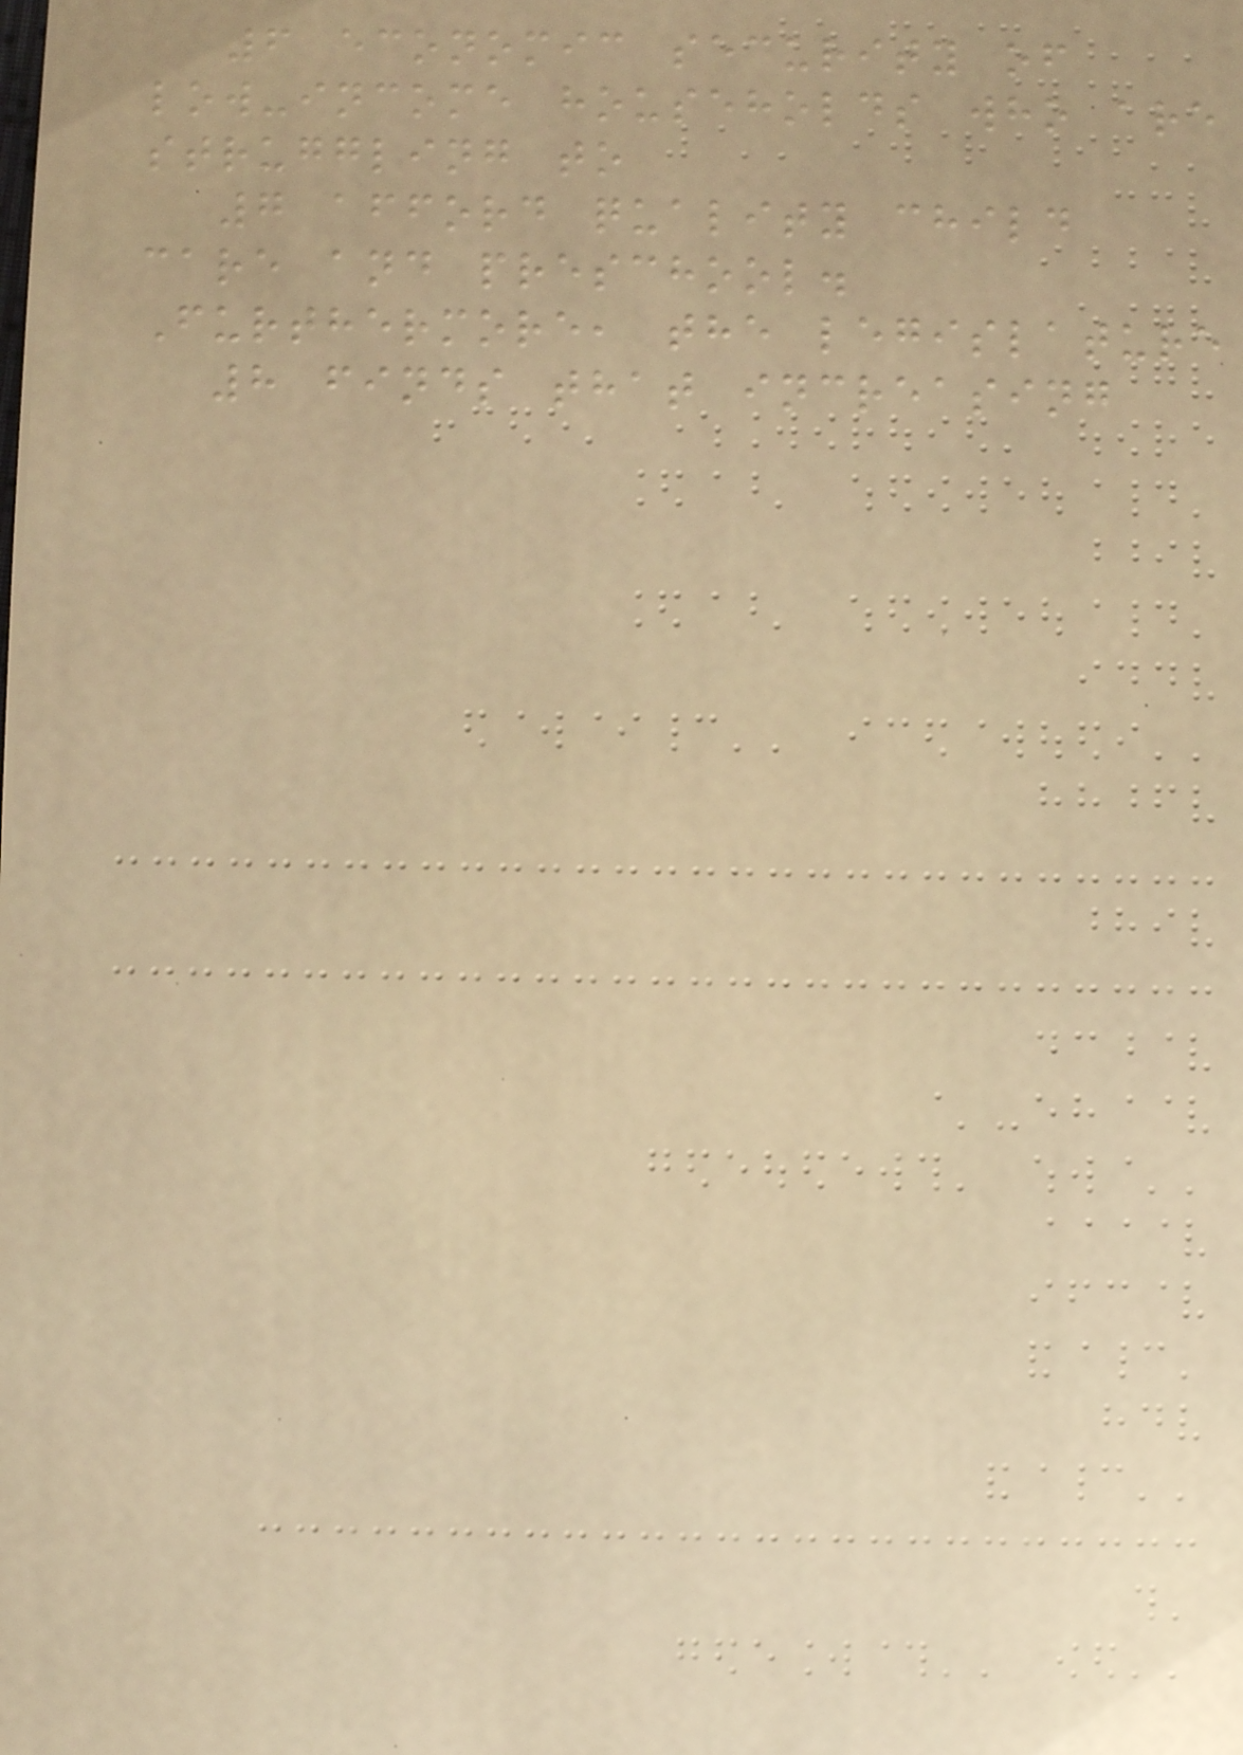6 economic security of
low-income households who are
struggling to
7 afford quality child
care and preschool.
Furthermore, the legislature
8 finds that increasing
